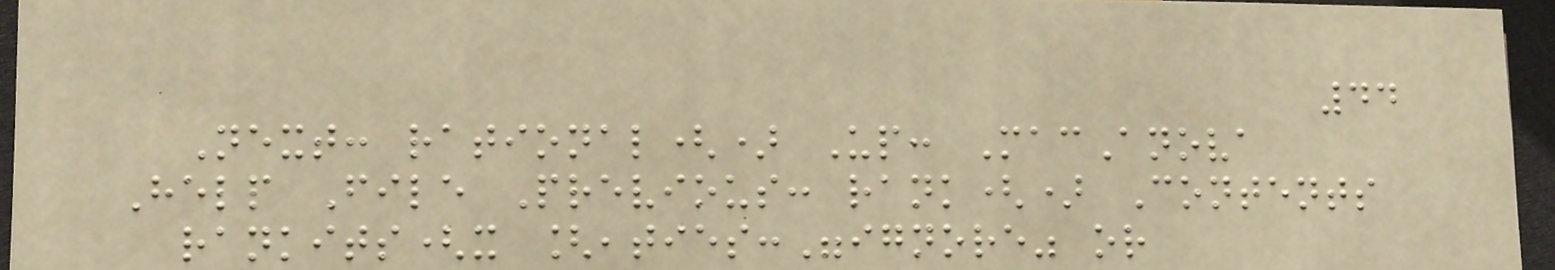44
Next: rational() Up: MacAnova
Help File Previous: rank() Contents
rankits(x [,ties:"ignore" or
